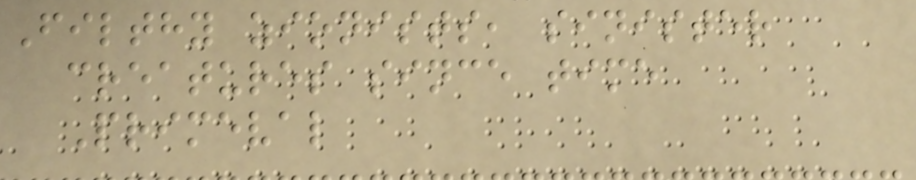Filthy zionists, sinister
creatures since time
Primeval
